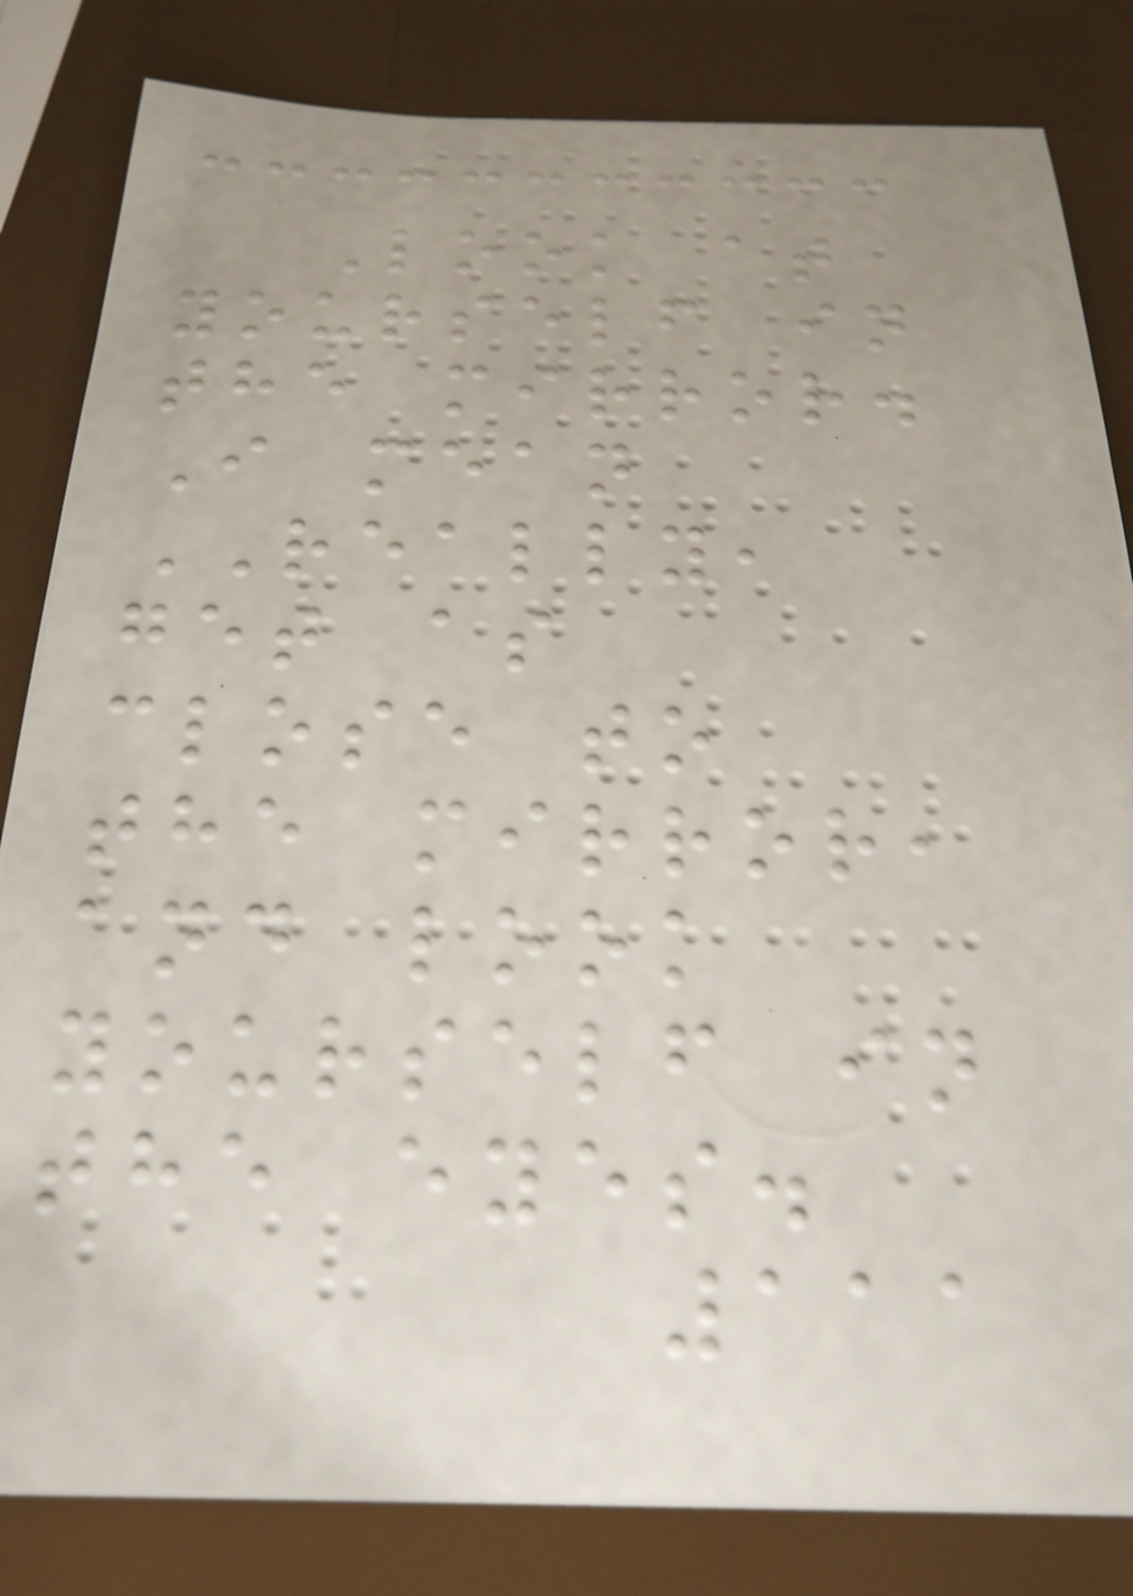Look at
yourself in
the mirror.
I mean
REALLY,
get as
close to
the mirror,
and look
yourself in
the eyes.
111
